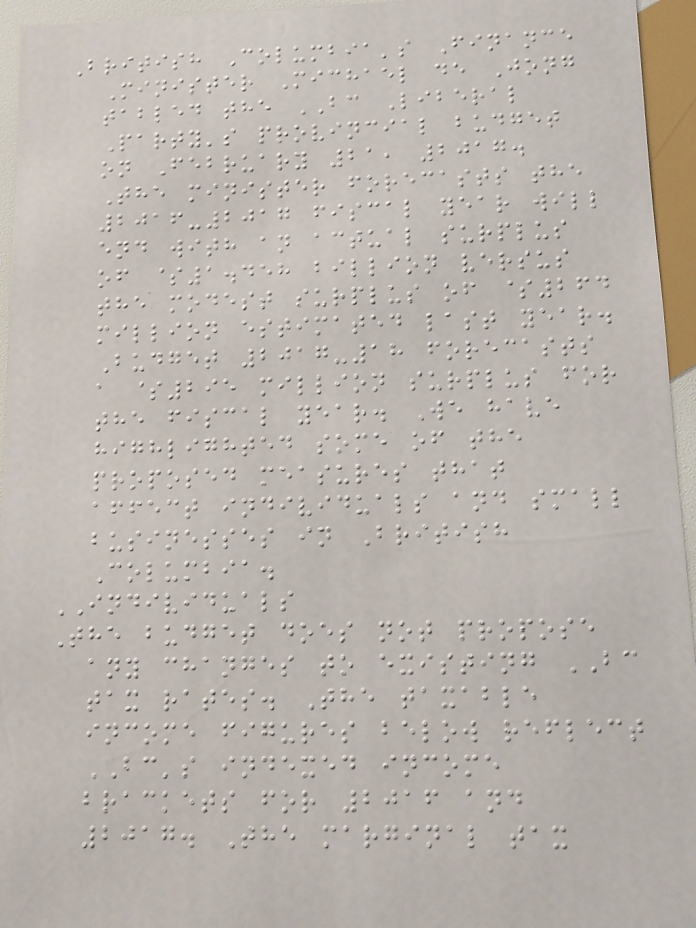British Columbia's Finance
Minister Michael de Jong
tabled the BC Liberal
Party's provincial budget
on February 21, 2017.
The minister forecasts the
2016-2017 fiscal year will
end with an actual surplus
of $1.458 billion versus
the modest surplus of $264
million estimated last year.
Budget 2017-18 forecasts
a $295 million surplus for
the fiscal year. We have
highlighted some of the
proposed measures that
affect individuals and small
businesses in British
Columbia.
INDIVIDUALS
The budget does not propose
any changes to existing BC
tax rates. The taxable
income figures below reflect
BC's indexed income
brackets for 2016 and
2017. The marginal tax
